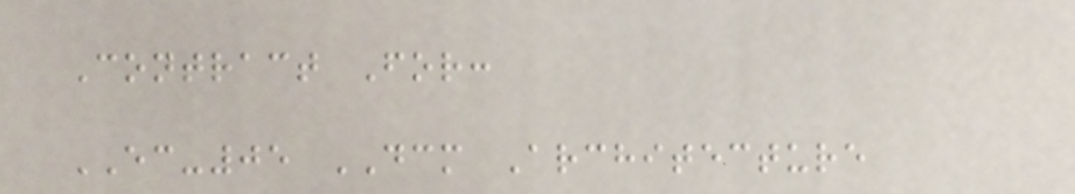Contract For:
EC-05 DCM Architecture
